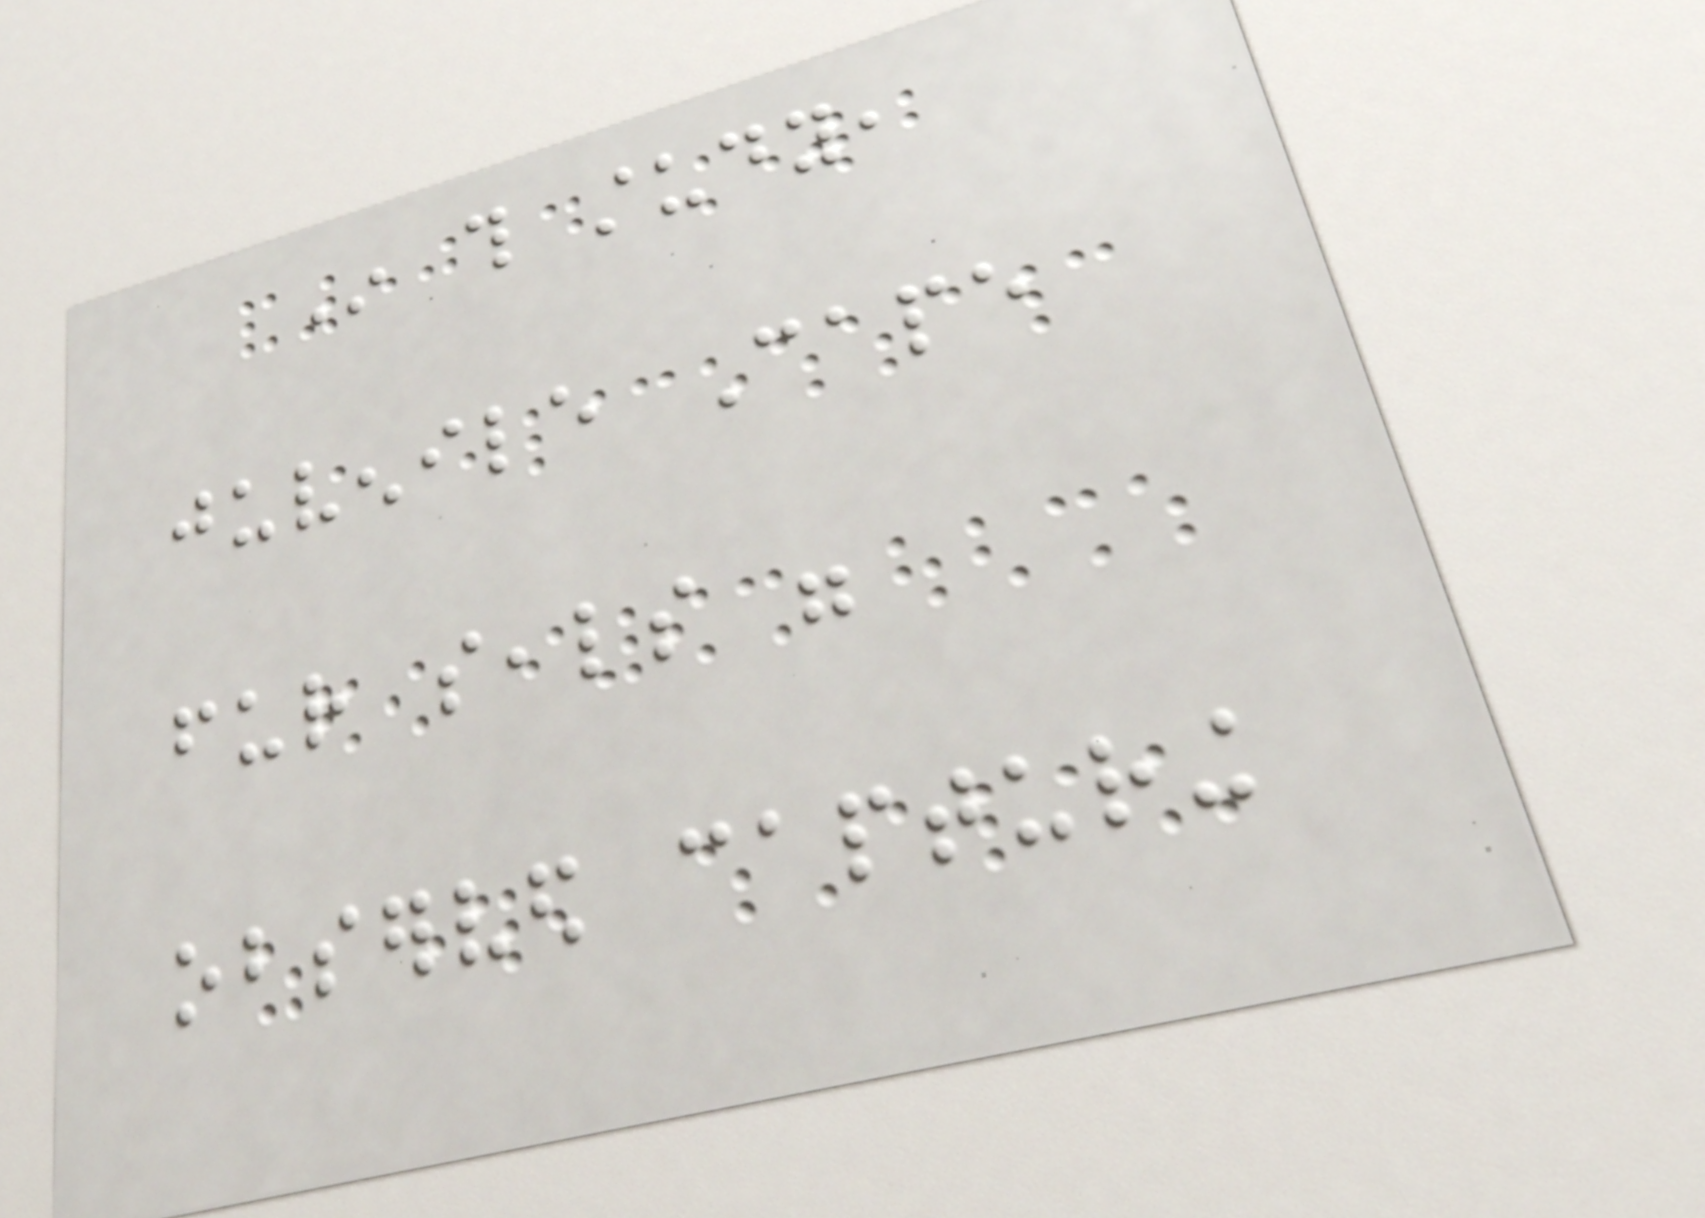In this study,
juvenile Cape
fur seals were
observed capturing
